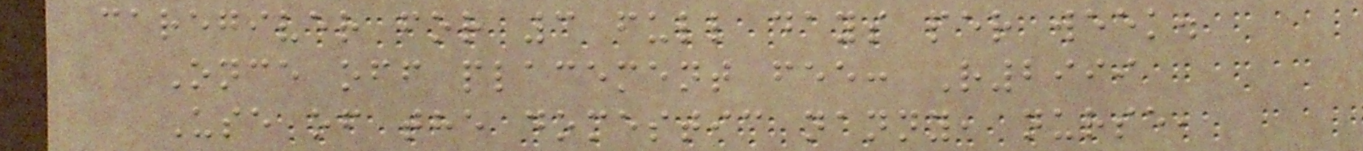caregiver for 3 full days per week.
Once off placement fee: R2999
Use of the domestic nanny, nurse,
